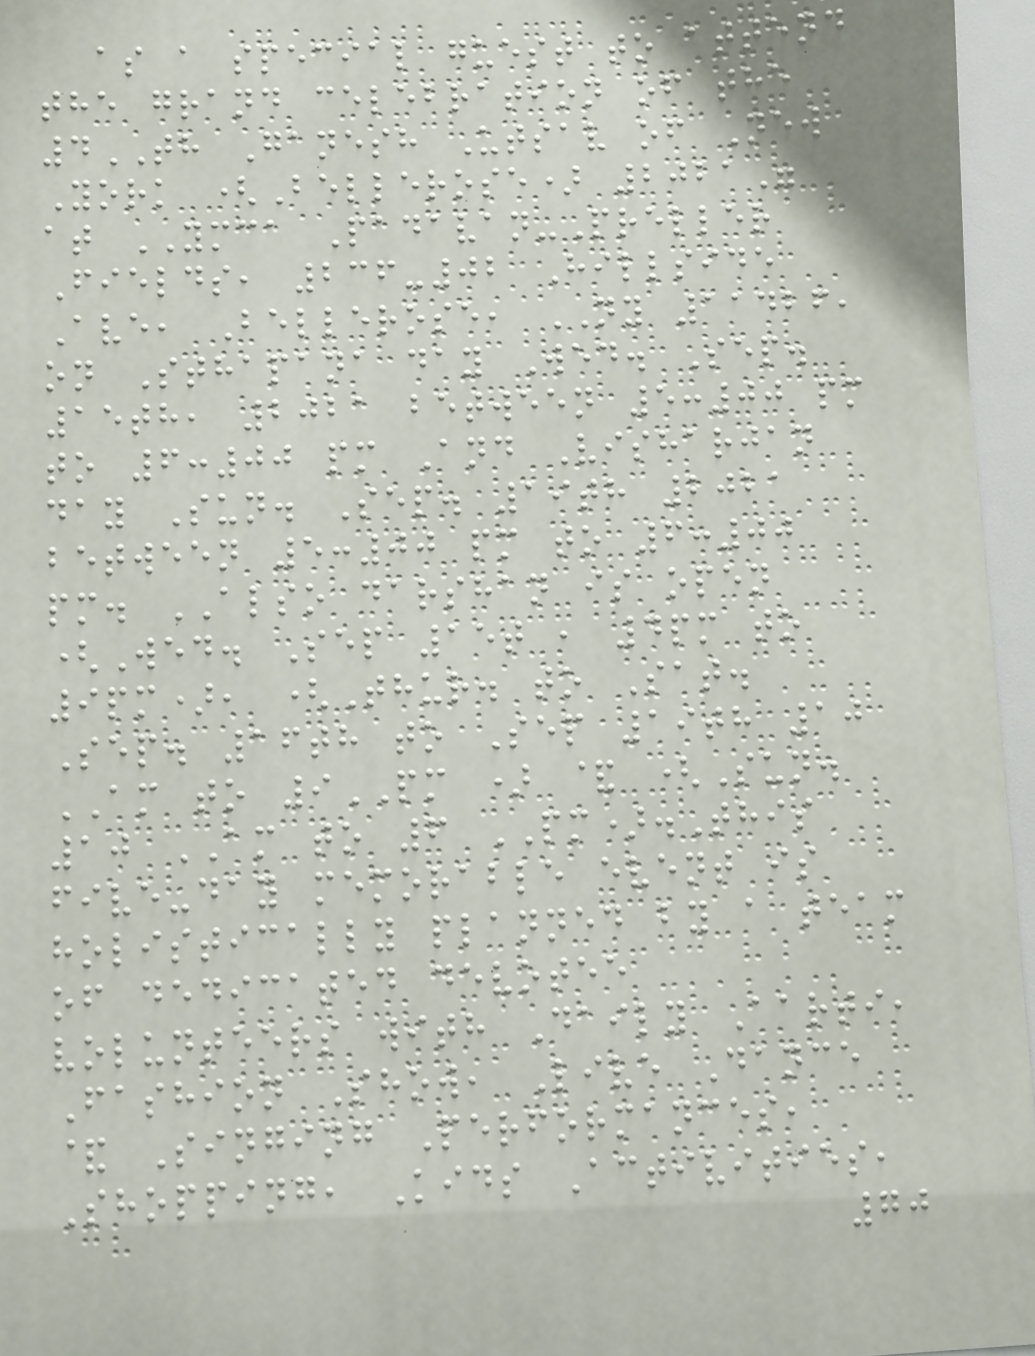as a special guest to attend
the grand celebration of the
4TH Ganesh Utsav of New
York (Bellerose) 2021"
at YMCA Padavan-Preller
Fields, 236-02 Hillside
Ave, Bellerose, NY 11426,
on Sthapana day Wed. Sep.
15th, 2021 between 5:00 pm
to 6:00 pm And Visharjan
day Sun. Sep. 19th 2021
between 5:00 pm to 6:00
pm. ALSO darshan is open
(Wed. Sep 15t , 4pm to
9pm), (Thur. to Sat.
Sep. 16th to Sep 19th 10
AM to 9PM ) & (Sun.
10 AM to 6 PM).This
five-day memorable event is
holistically planned by a team
of dedicated devotee
volunteers with Daily Aarti,
Fashion Show, Live Dance
& Singing Performances,
Shopping, Kids Activities,
70
